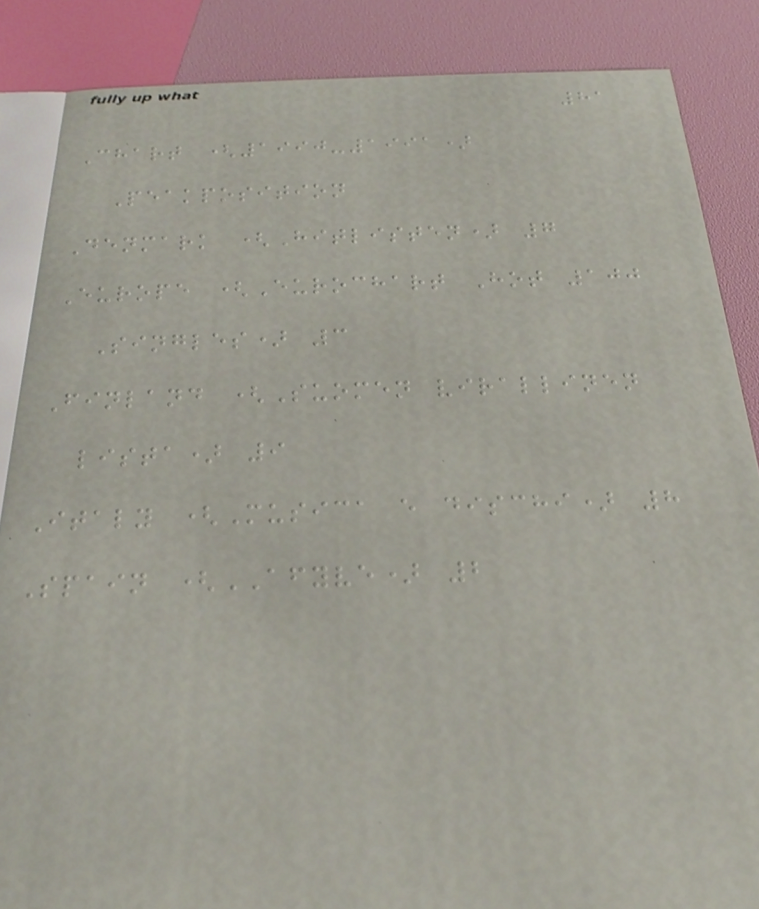81
Chart (1990-1991)
Peakposition
Denmark (Hitlisten) 7
Europe (Eurochart Hot 100
Singles) 3
Finland (Suomen virallinen
lista) 9
Italy (Musica e dischi) 8
Spain (AFYVE) 2
